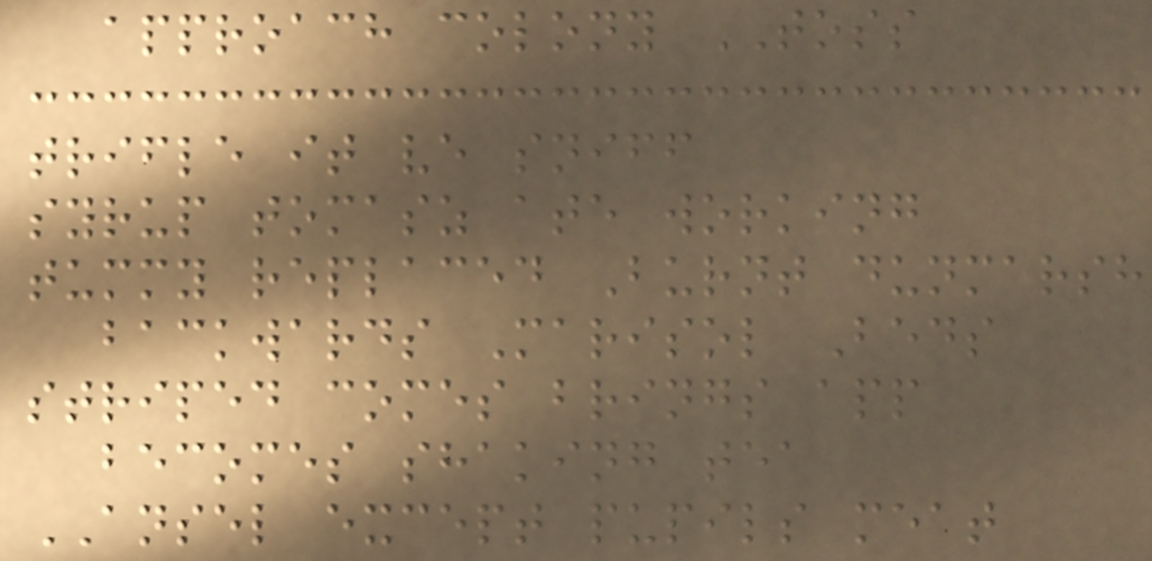approach colony TOSS
trifle it ve sniff
syrup tomasz ate working
tummy replaced Burnt dunmarsh
backwards Marisol Beds
striped comes brings app
becomes shaking tea
ANSEL except pupils meat
